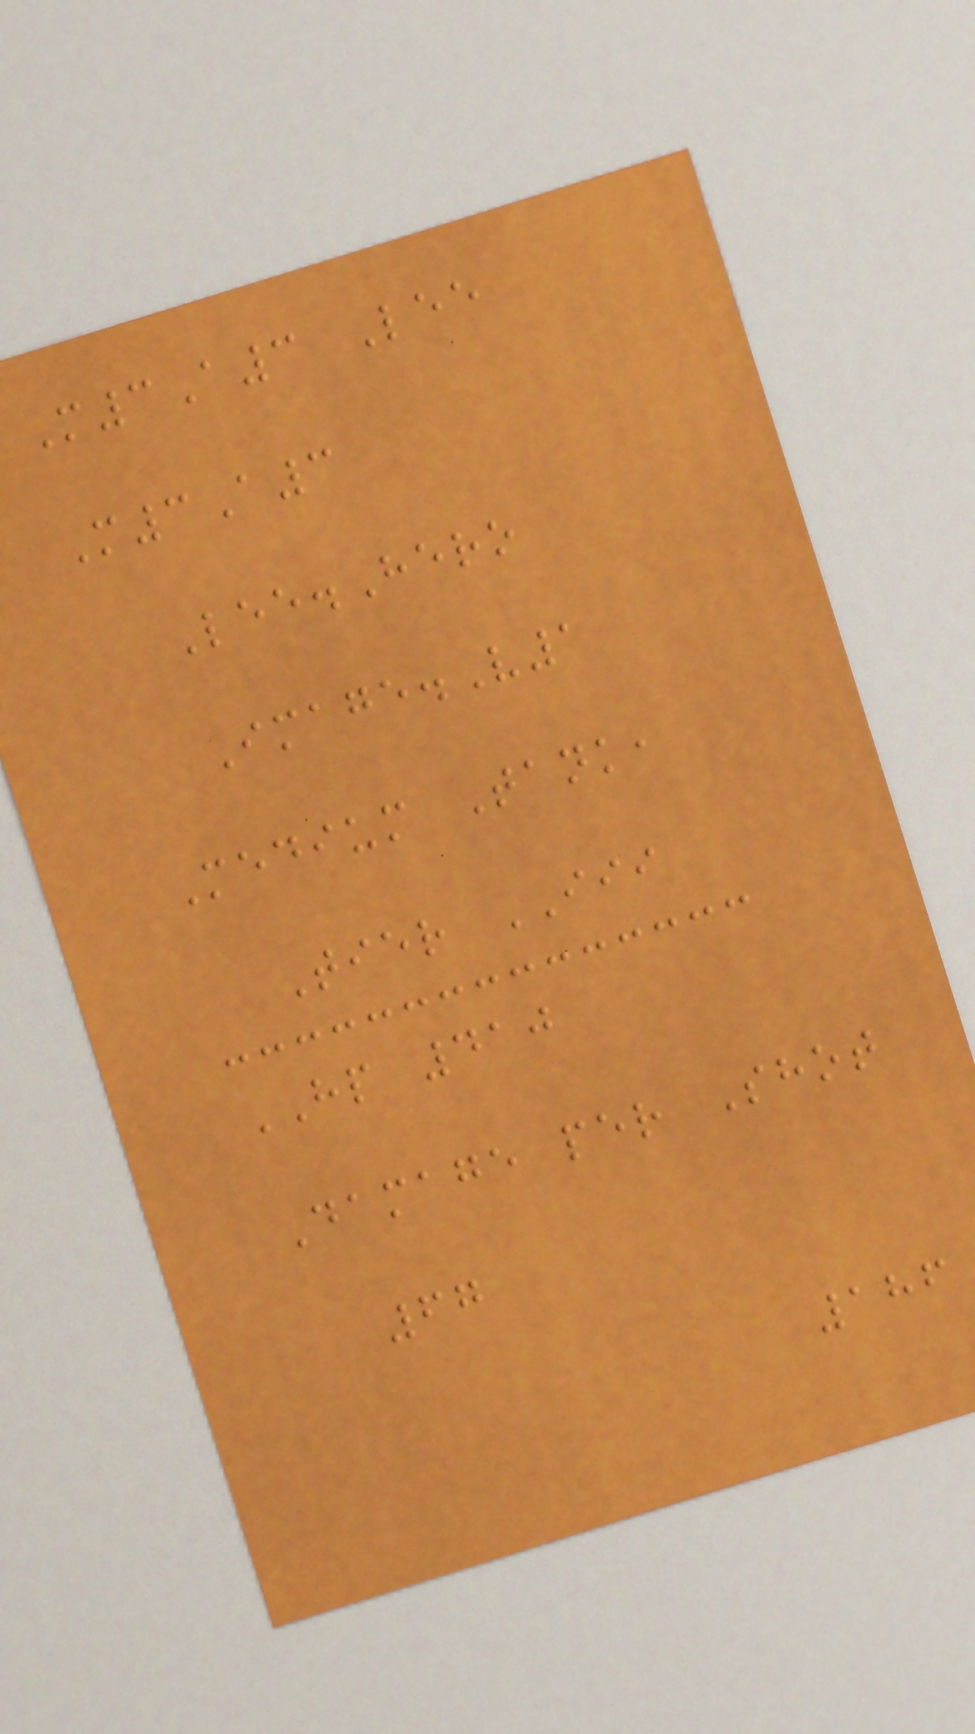M3A3 Lee
M3A3
Lee.Hero
Image.V1
Medium Tank,
Tier III
HP 410
Damage per Shot
67
186
